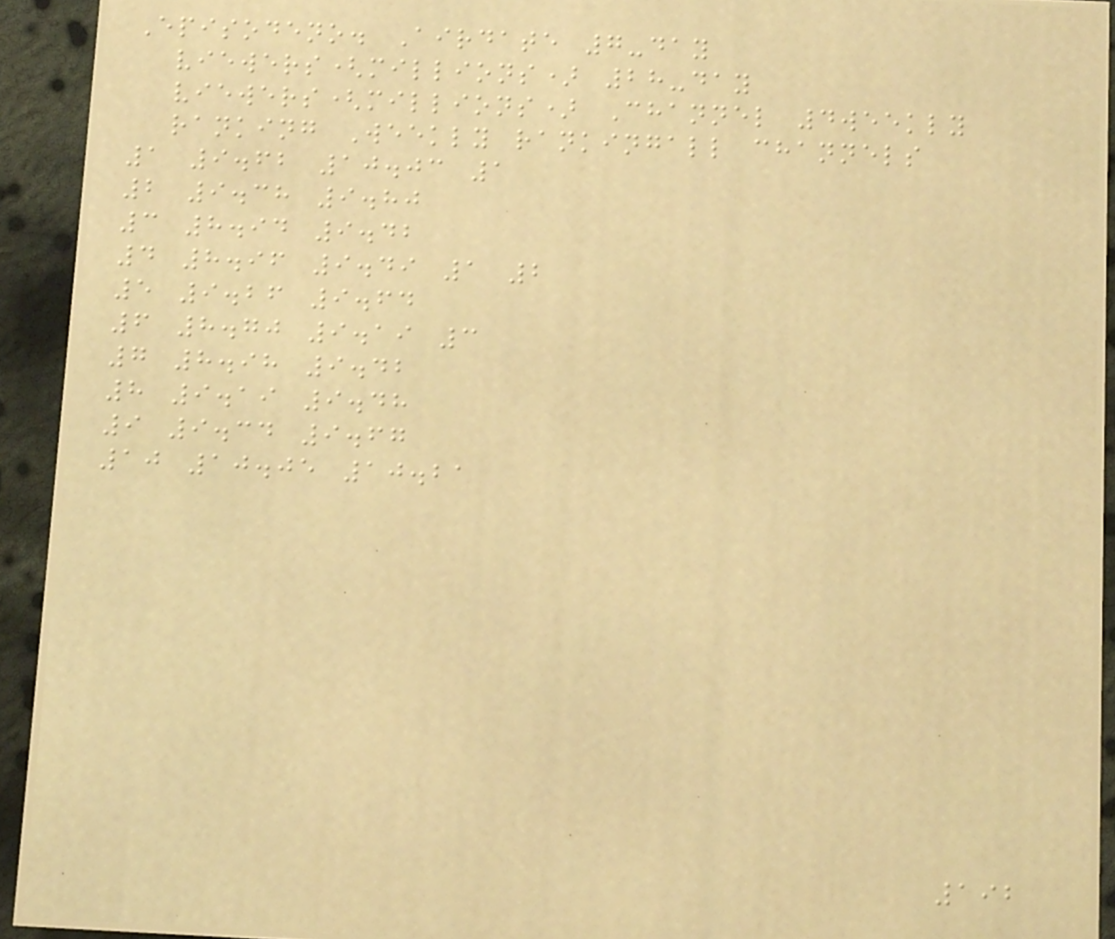Episodeno. Airdate 7-day
viewers(millions) 28-day
viewers(millions) Channel 4weekly
ranking Weekly rankingall channels
1 9.62 10.03 1
2 9.38 9.80
3 8.94 9.42
4 8.96 9.49 1 2
5 9.26 9.64
6 8.70 9.19 3
7 8.98 9.42
8 9.19 9.48
9 9.34 9.67
10 10.05 10.21
192
